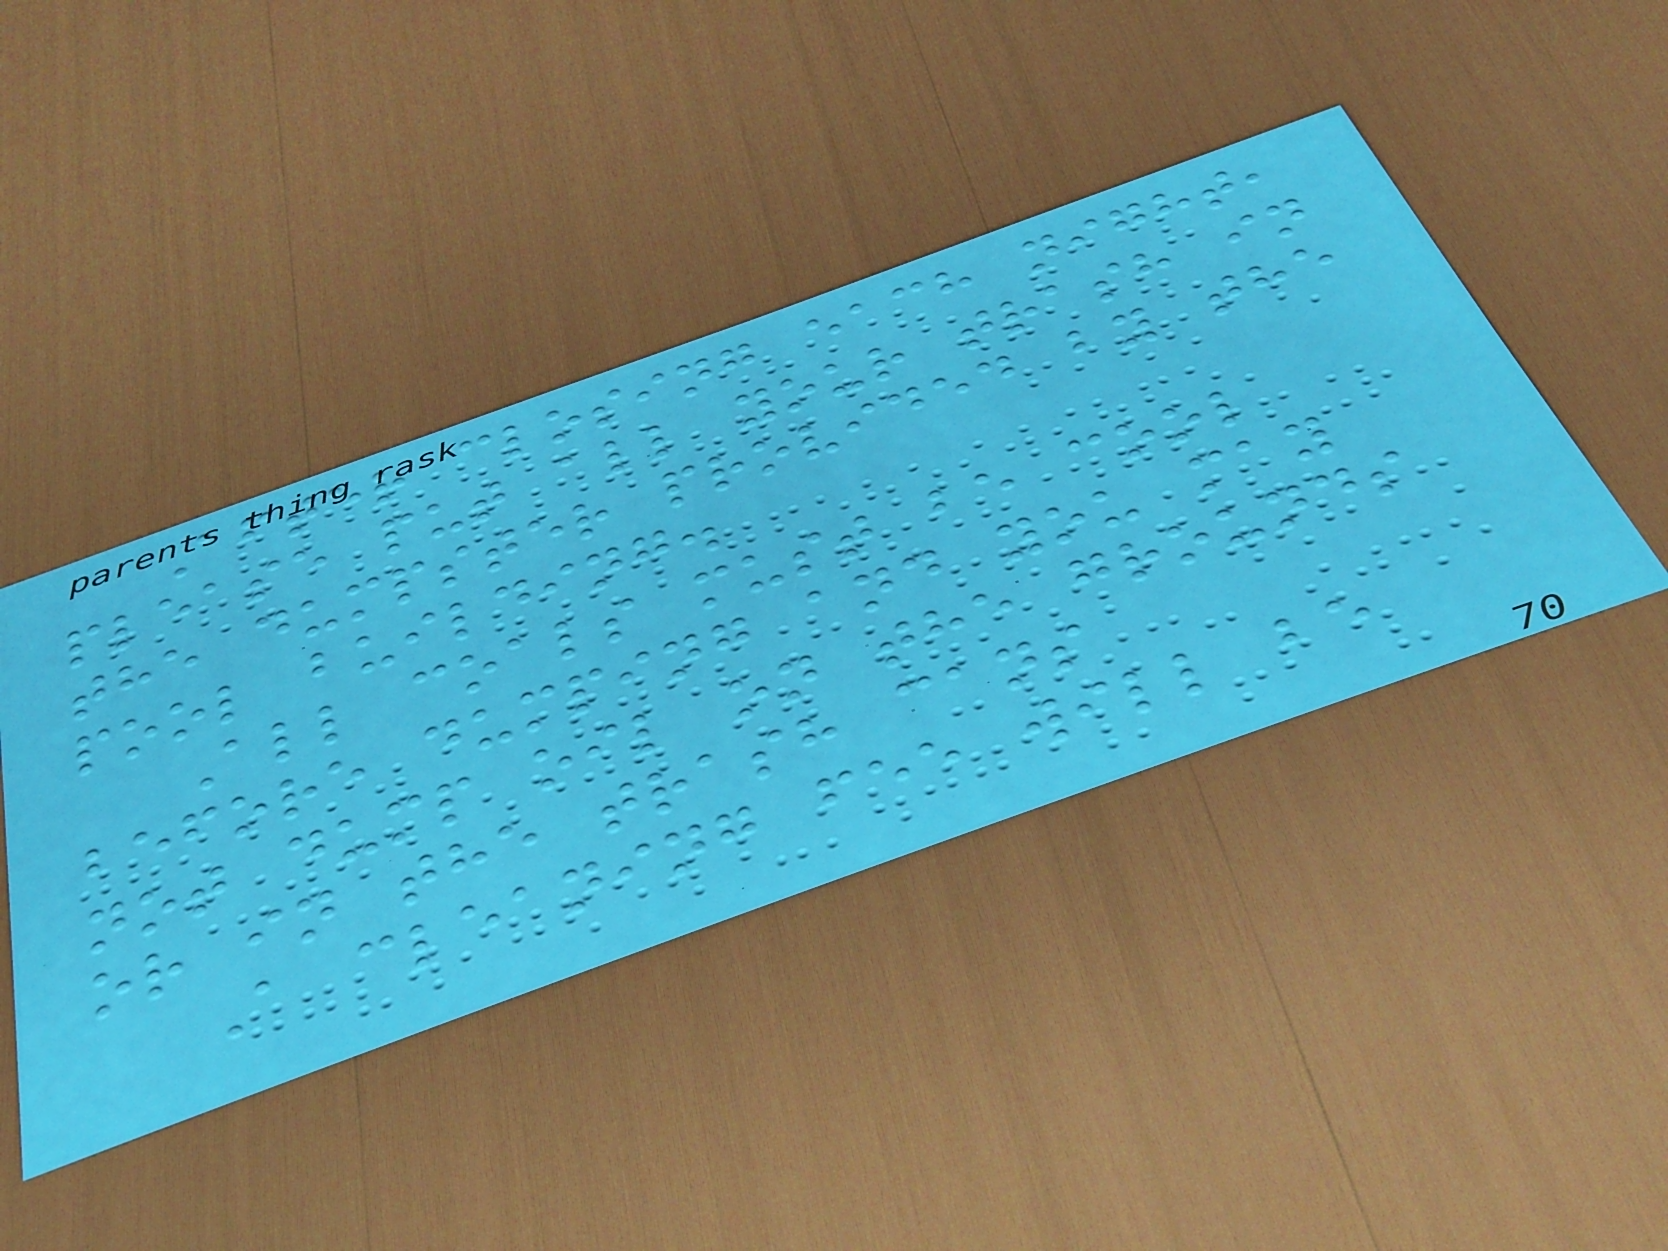After closing each night,
please put all your trash in
the dumpster provided by the
pool building.
All coals must be cool
before dumping and you may
not dump oil on the grounds
or in the trash cans
A cleaning fee will be
